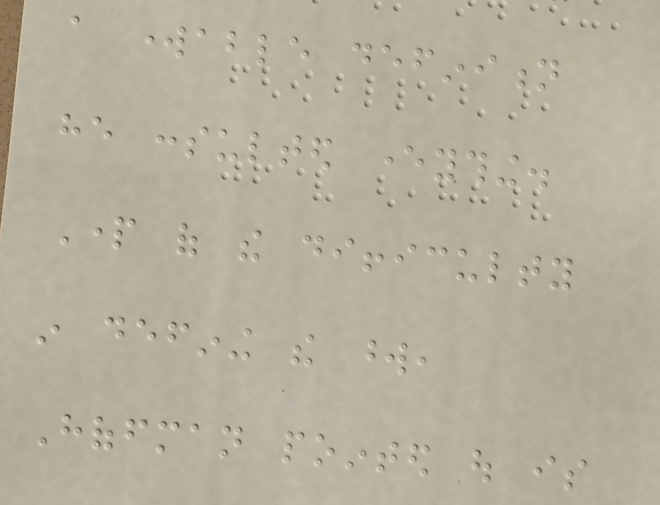a workable definition
he consulted everything.
Part of the difficulty
in defining the word,
Hoffman pointed out is
